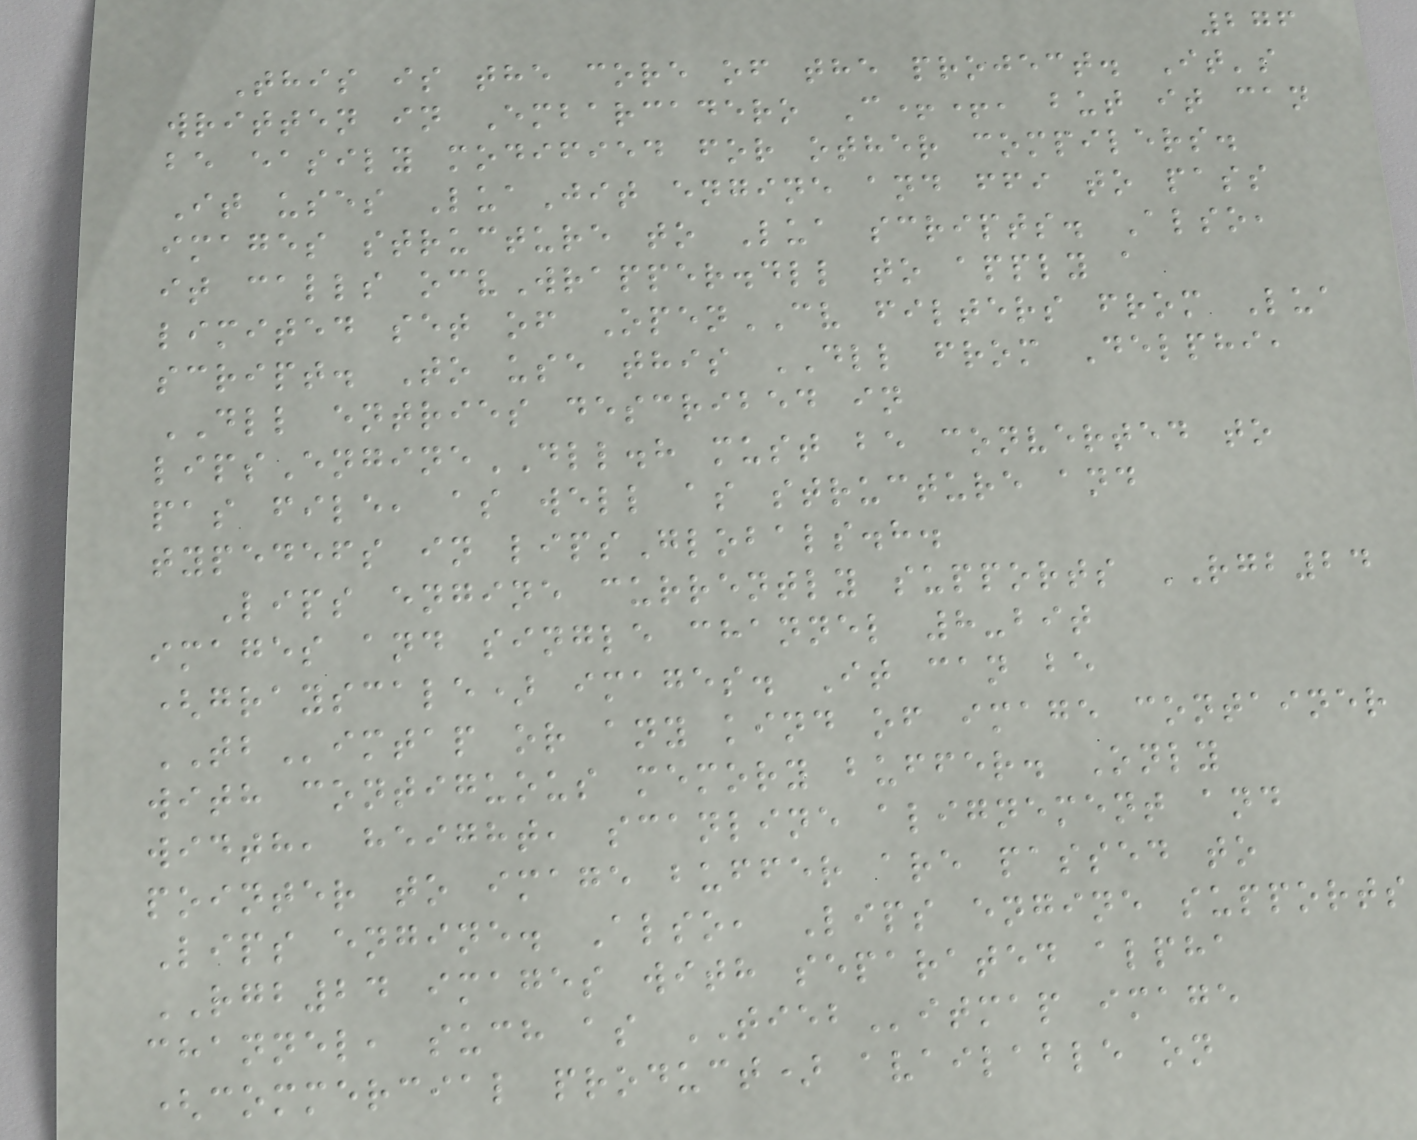276
This is the core of the project. It's
written in Embarcadero C++, but it can
be easily modified for other compilers.
It uses LuaJit engine and ffi to pass
images structure to Lua scripts. Also,
it calls ocvWrapper.dll to apply a
limited set of OpenCV filters from Lua
script. To use this DLL from Delphi,
DLL entries described in
lipsEngineDLL.h must be converted to
pas file, as well as structure and
typedefs in lipsGlobals.h.
Lips engine currently supports RGB24
images and single channel 8-bit
(grayscale) images. It can be
TBimtap or any kind of image container
with contiguous memory buffer. Only
width, height, scanline alignement and
pointer to image buffer are passed to
Lips engine. Also, Lips engine supports
RGB24 images with separated alpha
channel, such as TIEBitmap image
(commercial product) available on
